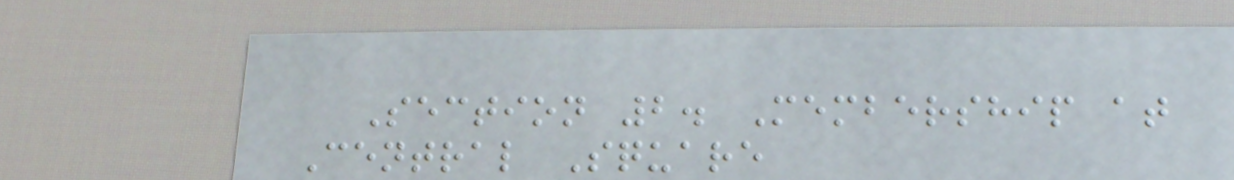Section 2. Membership at
Central Square
